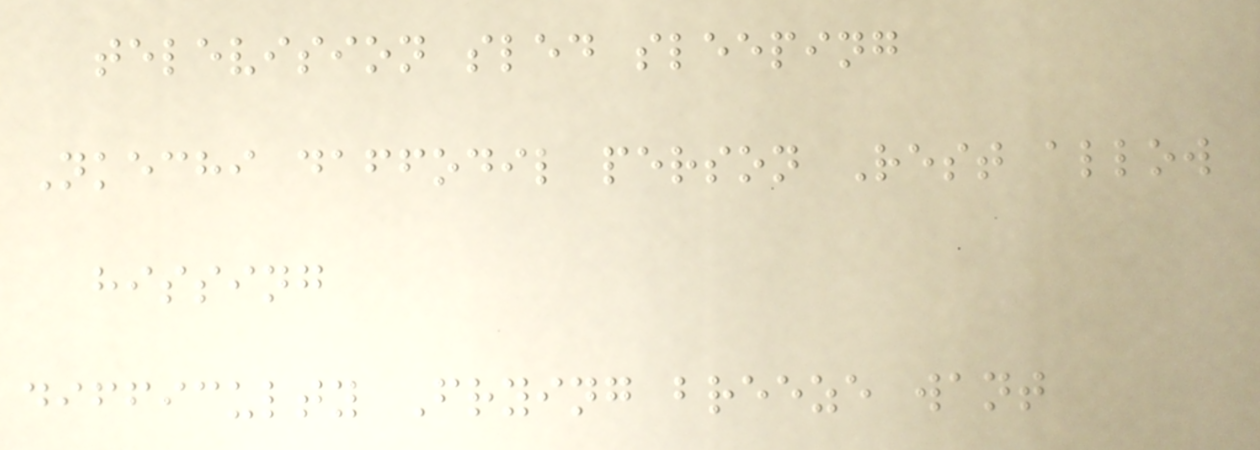television sled sleeping
Nkechi daffodil person Rest allow
hissing
difficulty Frying breeze want
